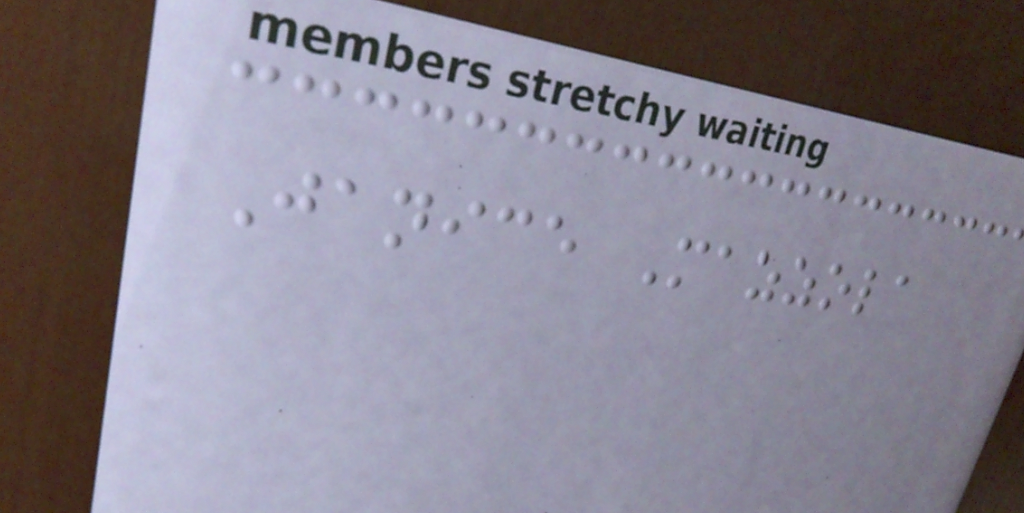Janice Mazzola
